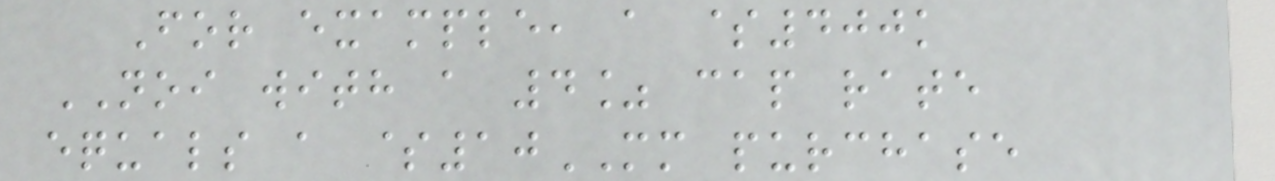For example, a $400k
NOI with a 4% cap rate
equals a $10MM purchase
